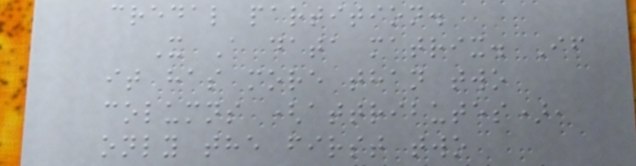credal partition.
X A data matrix. If
it has more than two
columns (attributes),
only the first two
